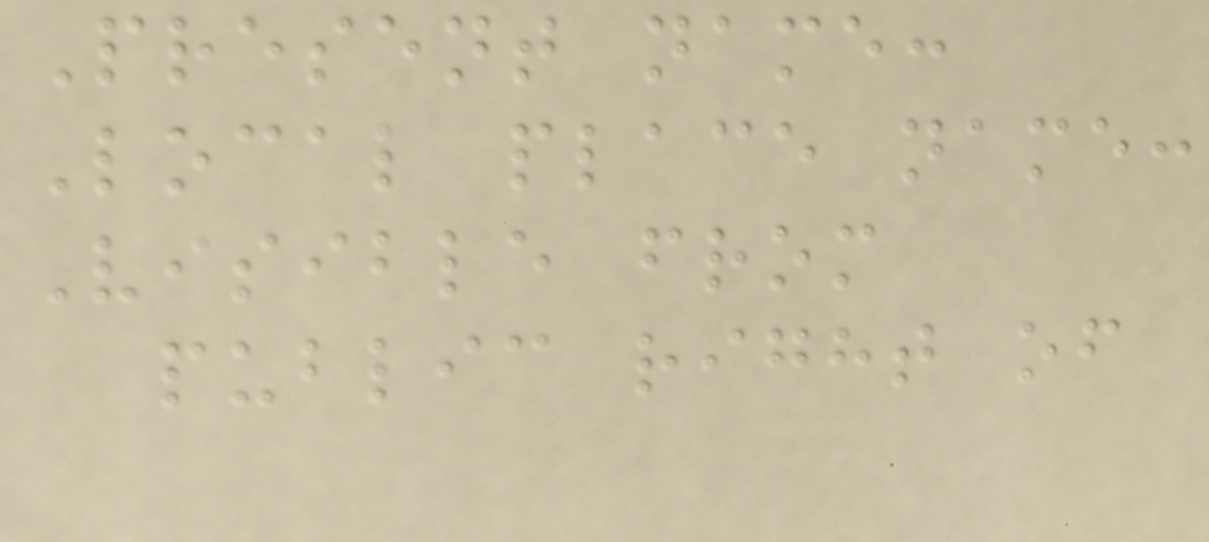Present name:
Local place name:
Visible from
public right of
